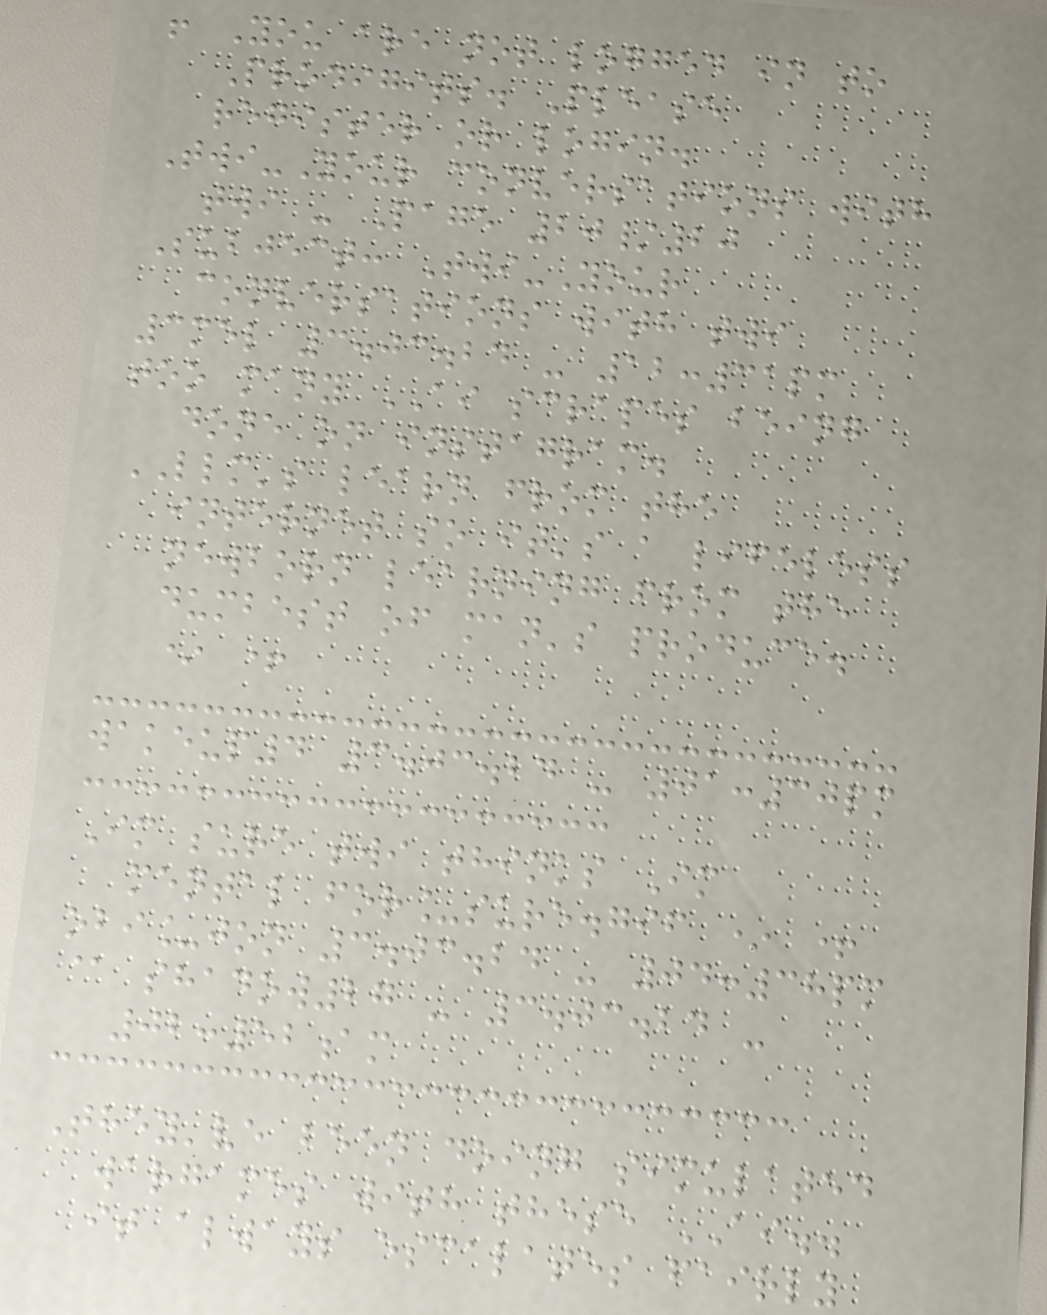! You are not logged in to
Prodigits. Please
register or login.
Twi-Your conversations with
twi - Page 20/20
Subject: Twi-Your
conversations with twi
3mel 3.03.24 - 12:31pm
too many AI scrapes being
done on instagram.
LLM's learn from the
internet so it's a lifeless
newborn learning from the
dumbest of man's produce.
* +
wakeup4 3.03.24 - 01:30pm
Im sure twi thinks Im
mental for_sure.gif * +
obi_jon 3.03.24 - 04:38pm
@ shadow27 - 3.03.24 -
02:52am
They've been doing simulated
wargames with these AI..
it always escalates fairly
